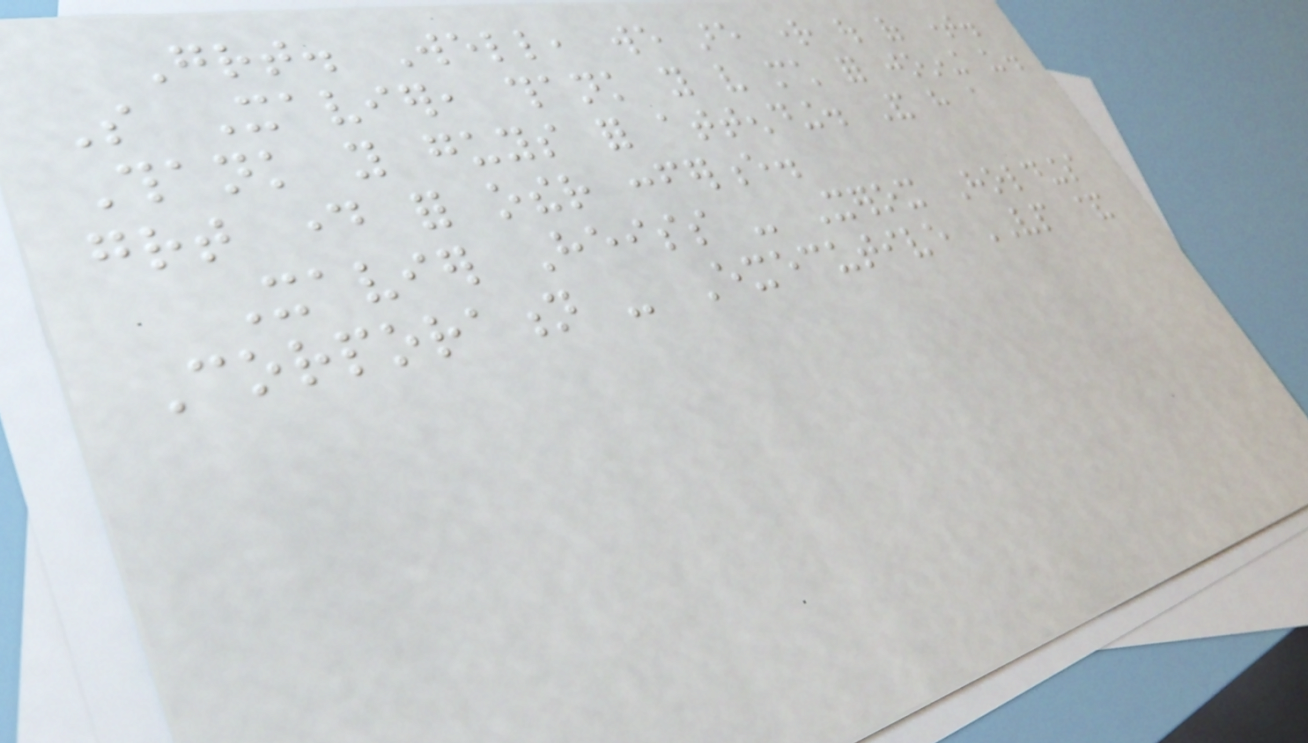Great. Well, we are right out of time.
So Xavier, thank you very much for joining us.
Thank you guys for attending. And have a
great day for other conference.
Xavier Heiss - Xerox Holdings
Corporation - Executive VP &
